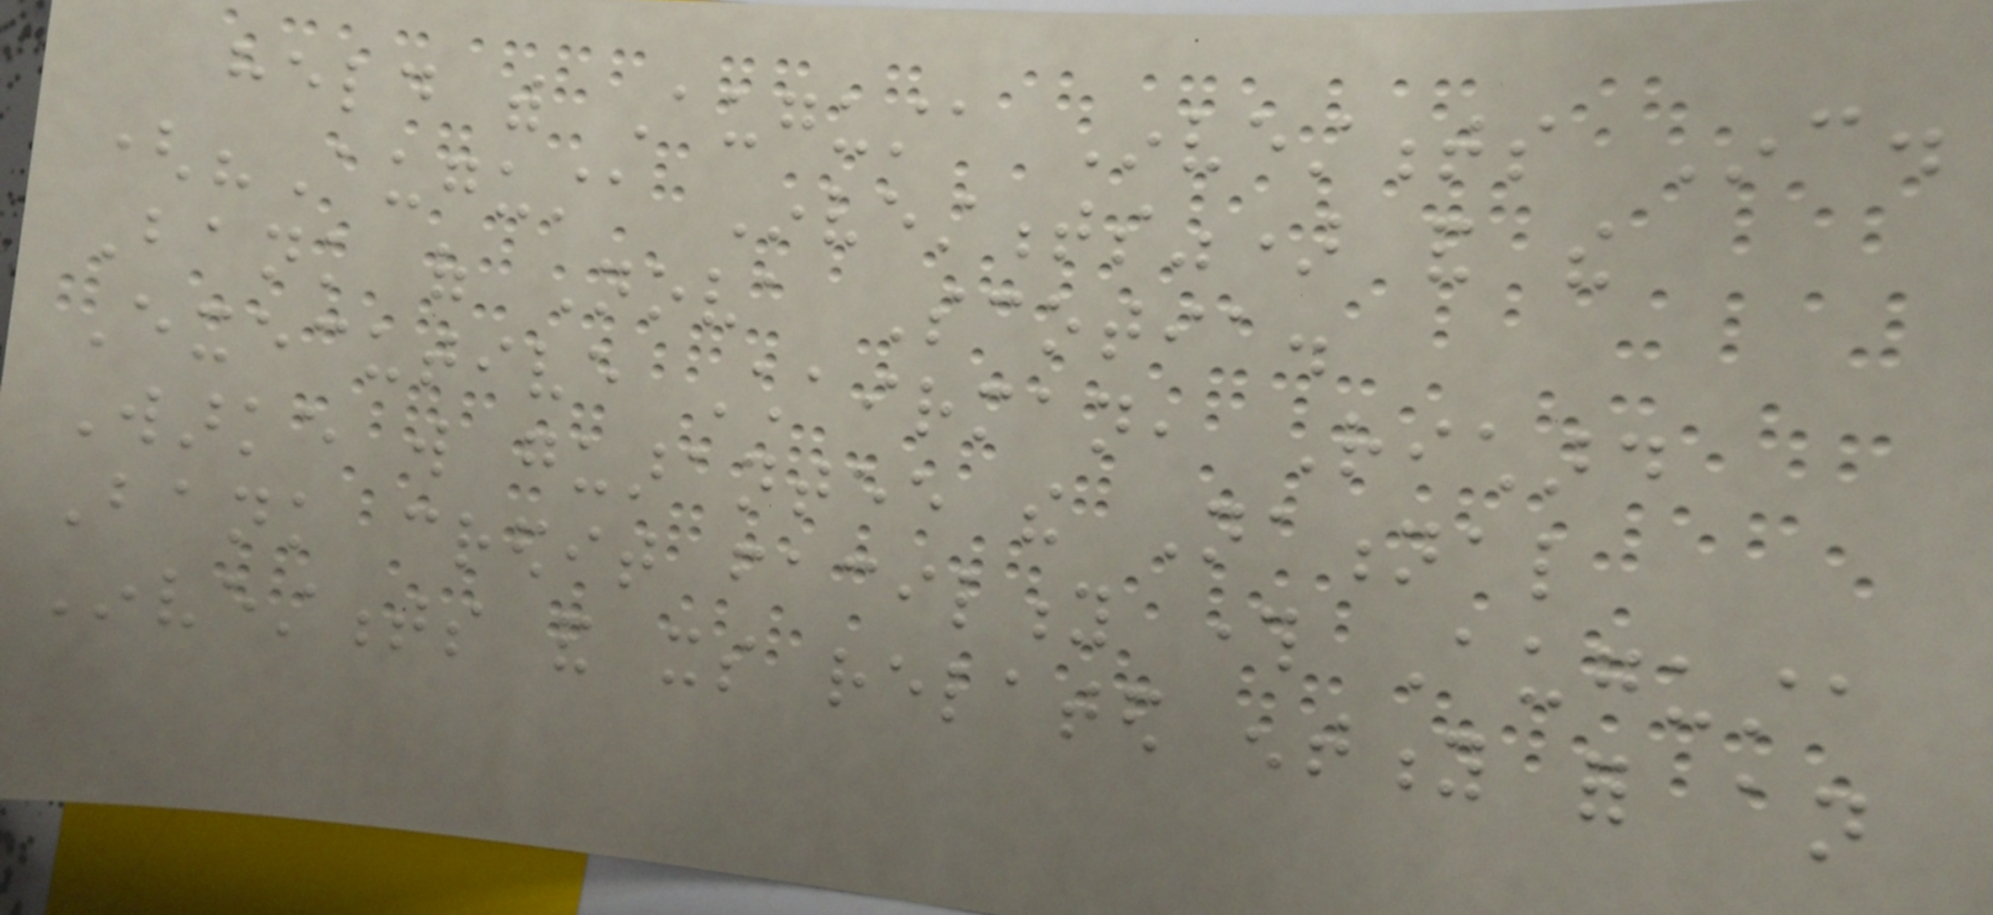held with Augusta Investments Inc.
("Augusta Investments") and the
Bank of Nova Scotia.
Executive Chairman, Richard
Warke will guarantee the National
Bank credit facility through Augusta
Investments and its related entity for an
